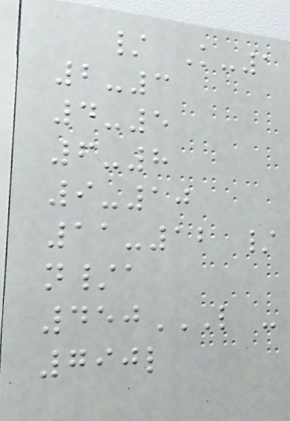/ K-1
2-3
4-5
6-8
9-10
11-12 /
n/a
450L -
790L
